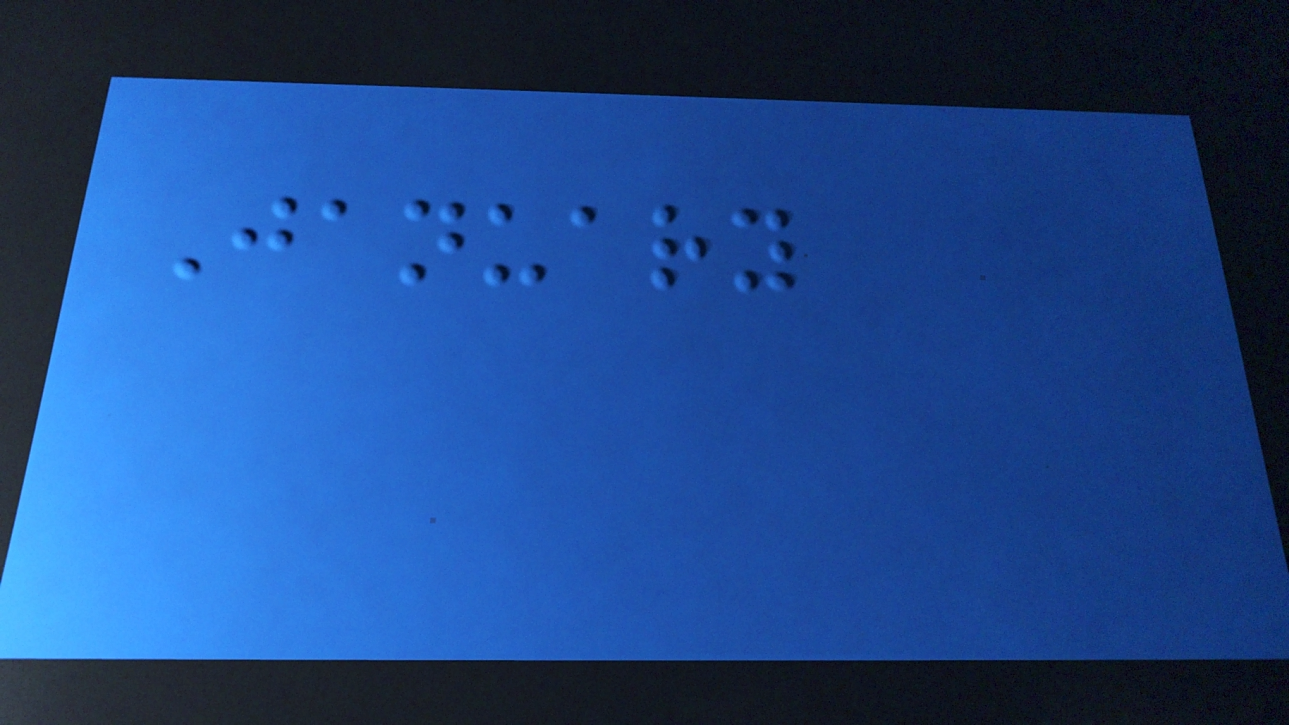January
